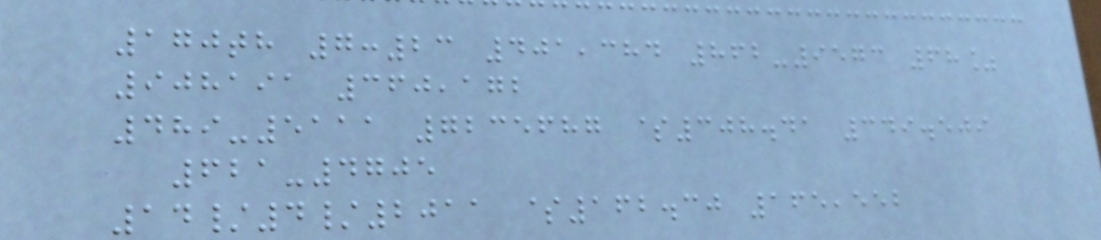170th 7:23 401,384 862-9573 68%
908191 360,172
489-5111 7235687 $308.41 349.509
621-4705
14/4/2011 $162.30 165,552
